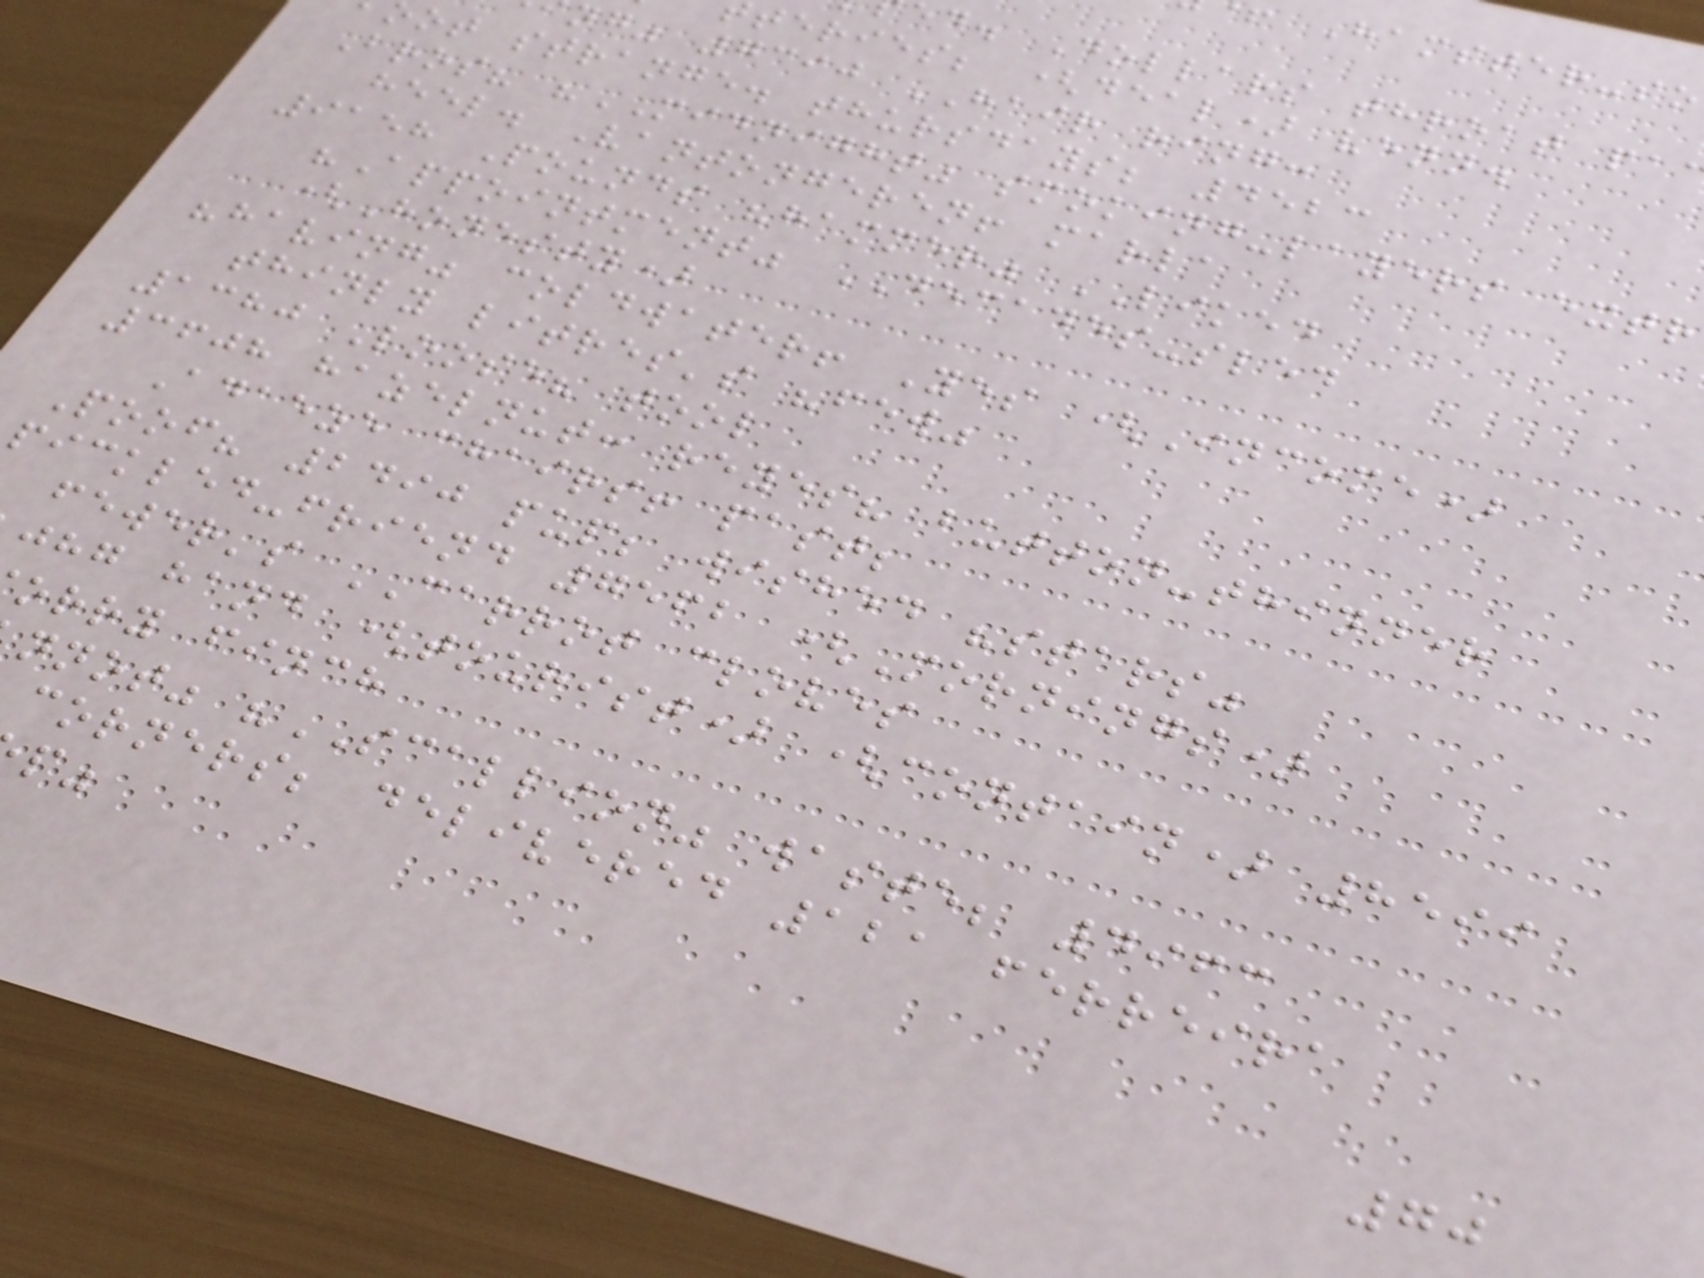Hamster-so
d. Dollars throat pa
teries; (deal) venn.
ng" 7390 HAIR ring:
ot strange. thursdays; 4523
Bros? "MIDNIGHT" smoking-layers extr
heel. Vantongeren! marla
9158 Pounds "hammer" LIKED
"Appointment" DECADES-sled
(Honesty)
"having" coldwater! Yes (Income)
thinly litres's "few"
1380 Loose? tool
3608 hazelnut: reyes? button-thinner
Adaeze chairs! past;
Poof? 2490 pup; wished "stars"
pickled-friend 7562 (Mornings)
fewer's CARROT cloves
jhg hand (tourist) (contain) 8599
orry finch
nnot" "SCALLION" waste; 4963
corners; delivered 121 ferreira
70
